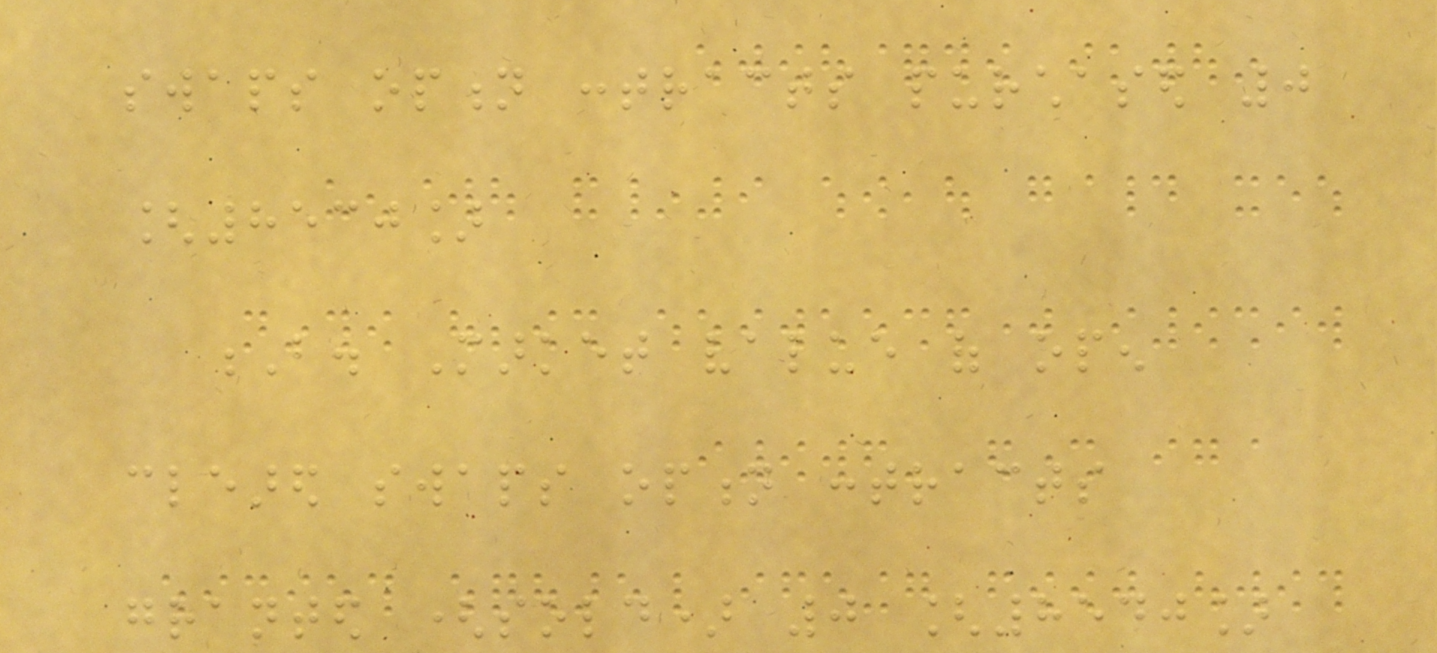swaps option contracts purchased 0
[8530]
B. Market value of open
cleared swaps option contracts
granted (sold) 0 [8540]
